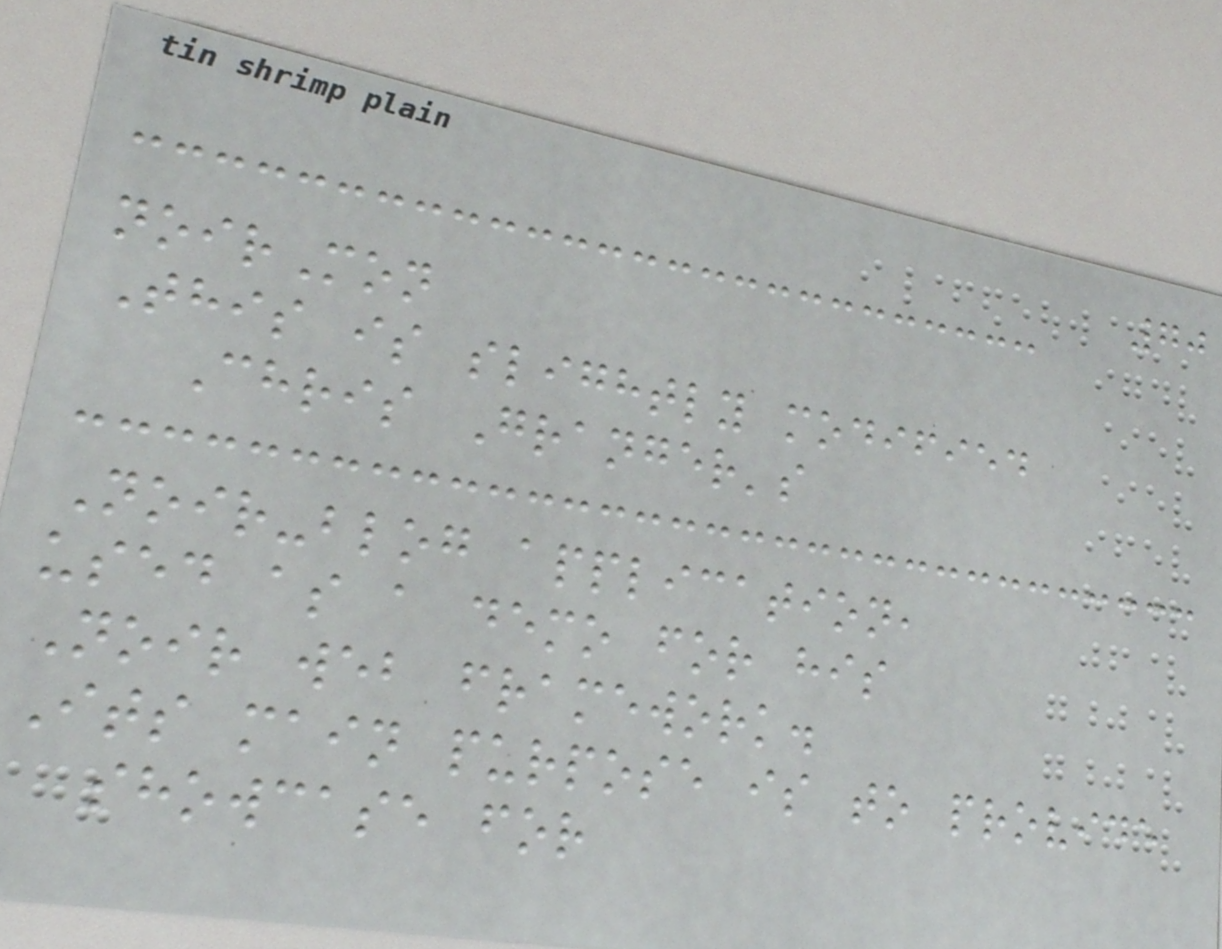70
noirMon
This is slightly modified
Chris Granger's
Noir-blog application,
used as a demo for his
Noir web framework.
Its main purpose is to provide
showcase for
